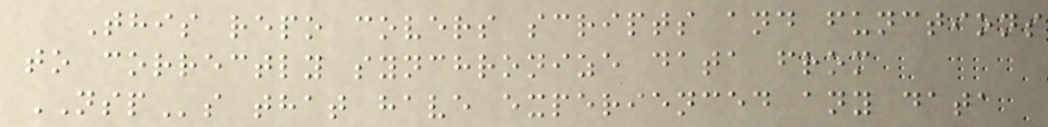This repo covers scripts and functions
to correctly synchronize data from
NSPs that have experienced any data
